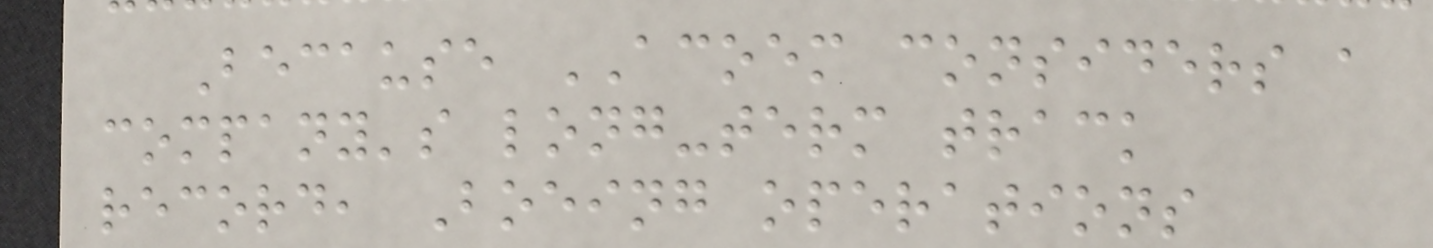Because ACOEM considers a
company's long-term track
record, Boeing operations
